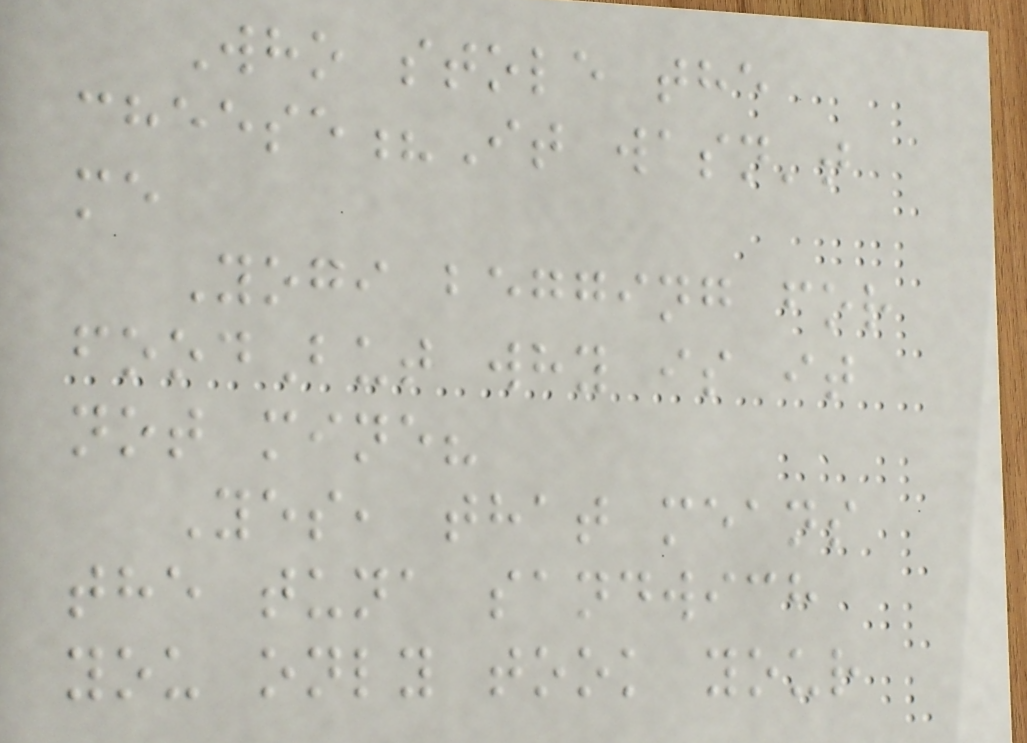Who stole the
cheese?It wasn't
me
Yogi begging for
foodBut why is it
not mine?
Yes, that means
the tuna sandwich
you only took your
